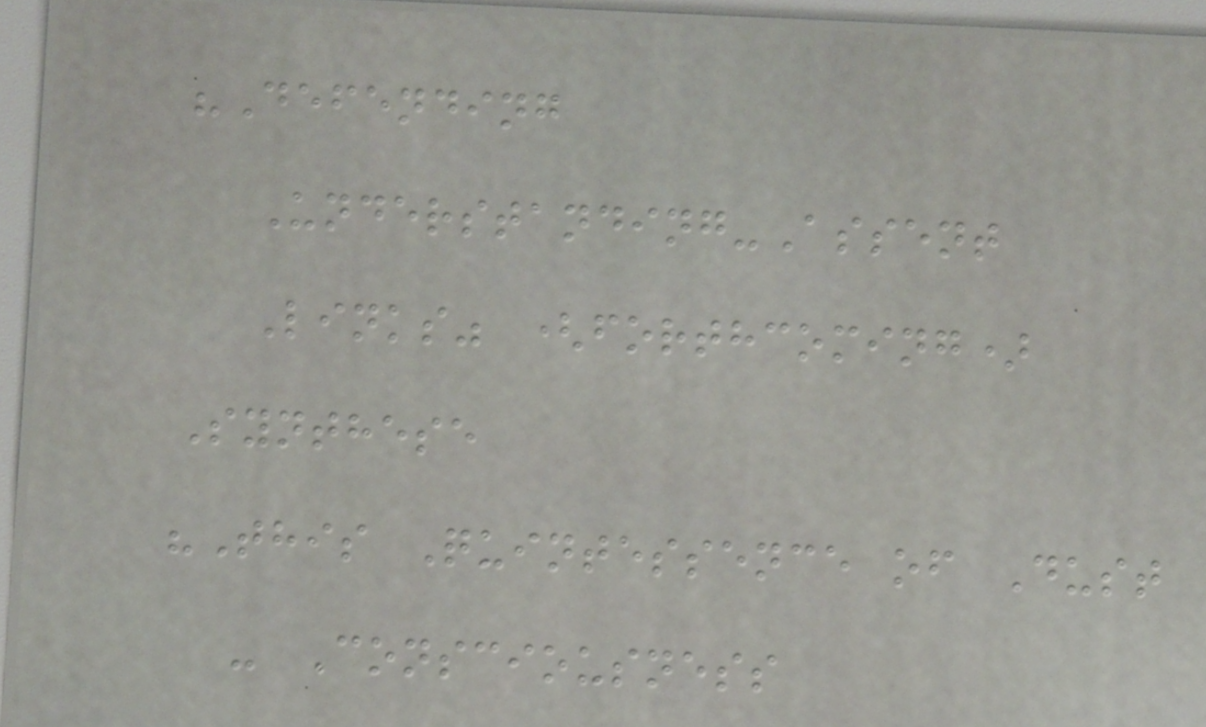"Defending
Understanding-Assent
Links" (forthcoming)
Synthese
"This Quintessence of Dust
- Consciousness
